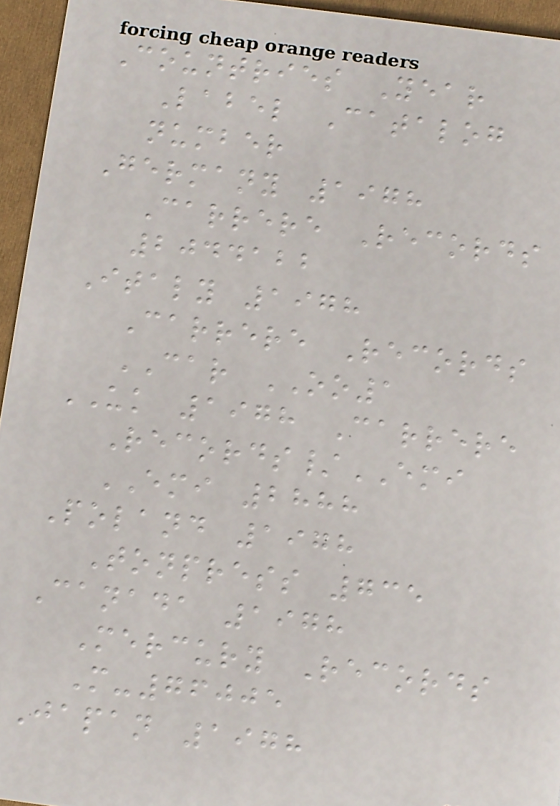Countries Year
Label Catalog
number
Germany 1978
Carrere Records
2044122
Italy 1978
Carrere Records
CAR OO1
UK 1978 Carrere
Records/EMI
EMI 2888
Poland 1978
Tonpress 735
Canada 1978
Mercury Records
M-76005
Japan 1978
